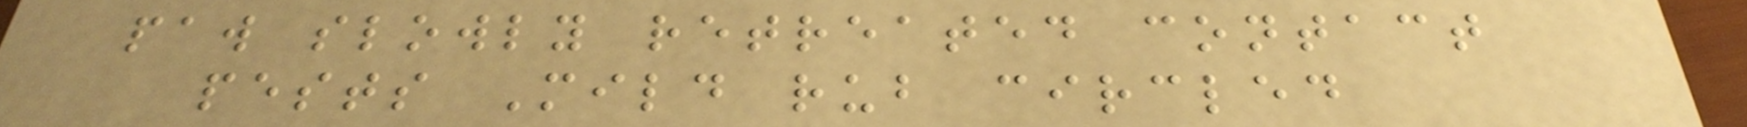paw slowly retreated contact
pests Mild rub circled
